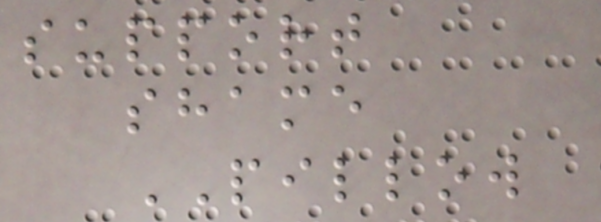support
shame
PILLOW
